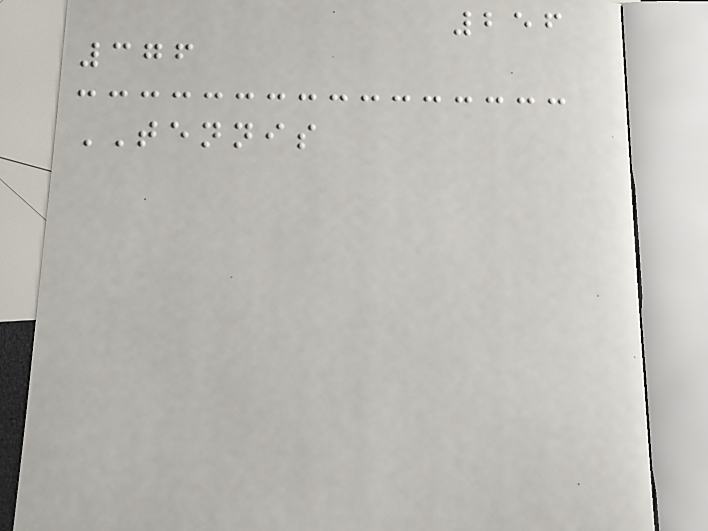256
376
TENNIS
